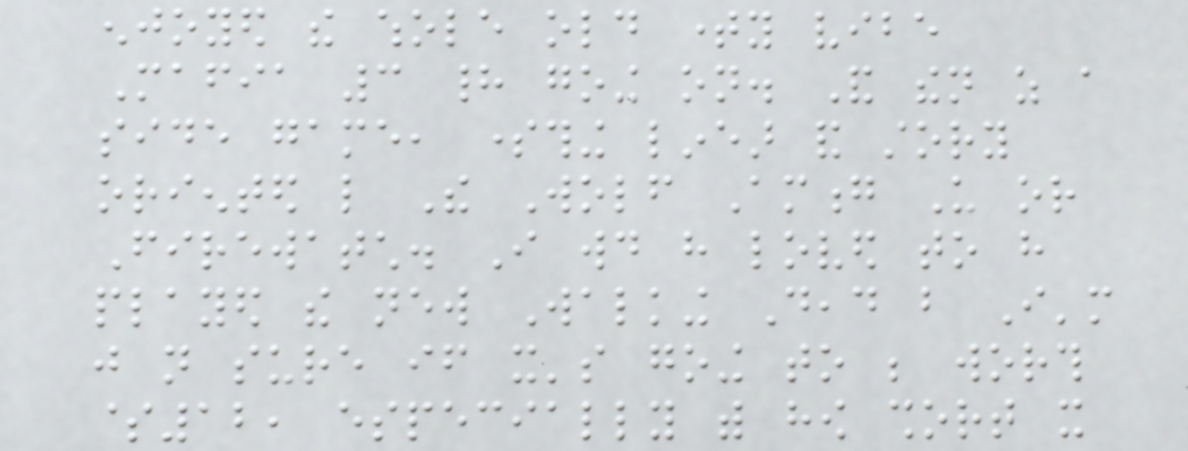enjoyed the whole old timey vibe
Mafia 3 had going on. And then as a
side game, something linear and story
oriented like The Wolf Among Us or
Firewatch. I would have loved to have
played the new Walking Dead but I'm
just not sure if it's going to be worth
$12, especially with how short it
